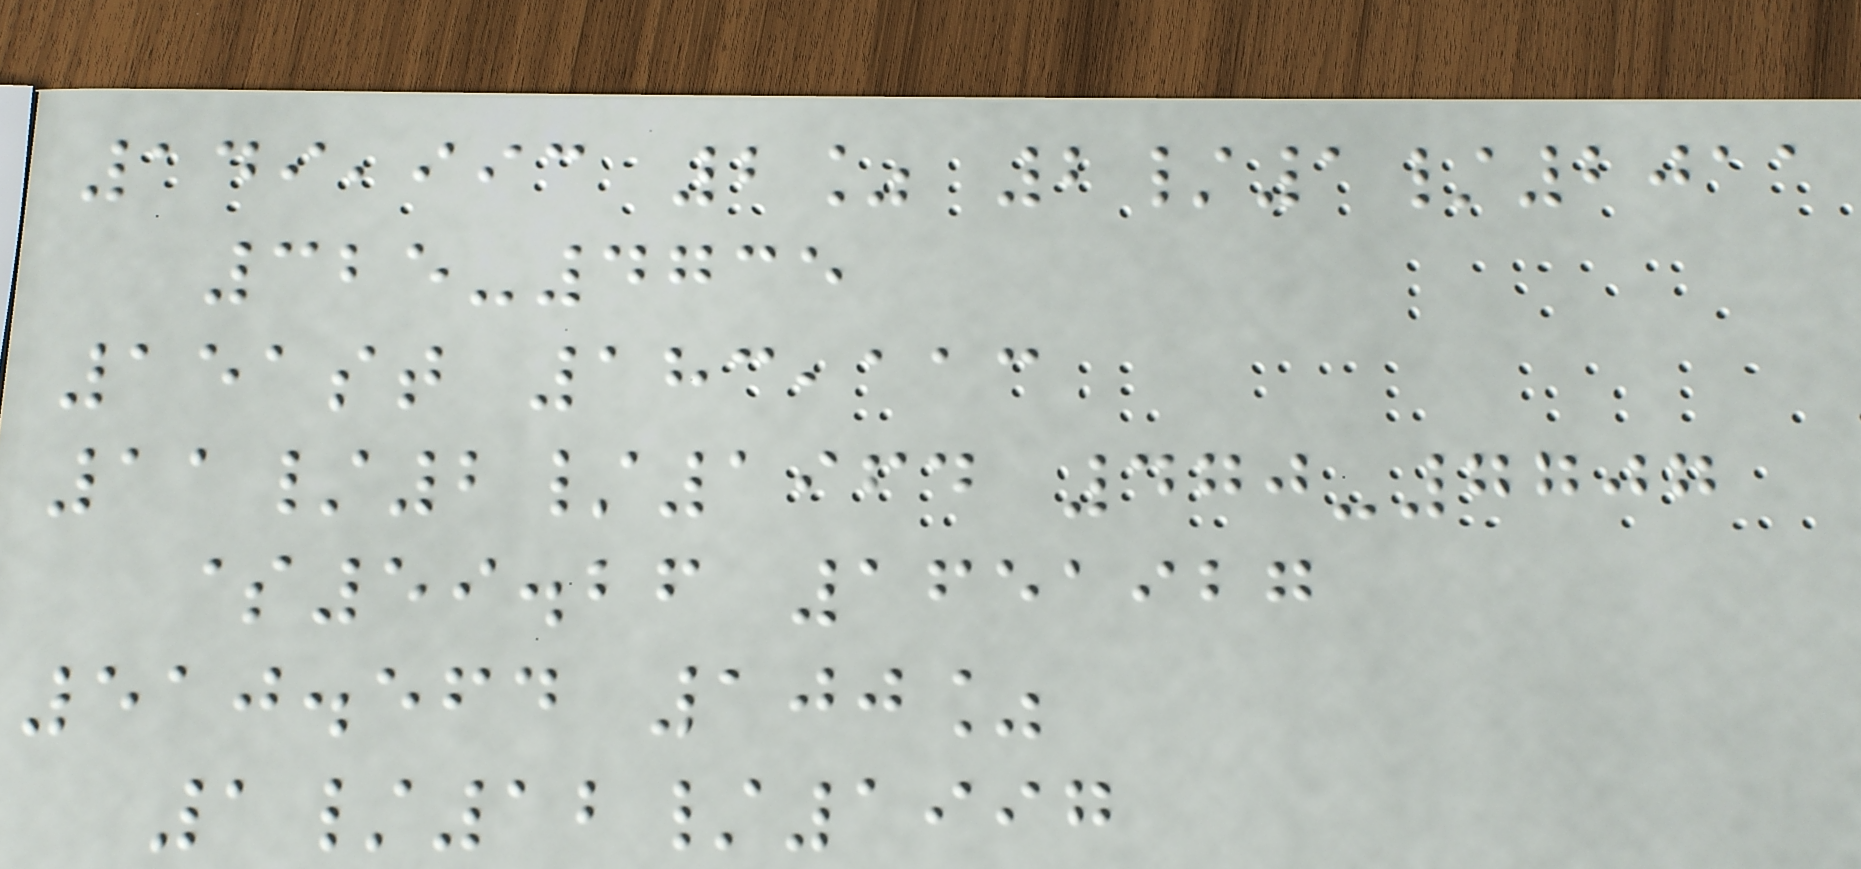149,993 2% 2/1/2011
325-4735
151st 183,113
11/2/1964 470-7707
$59.26 1651927
510.564 100%
1/12/1997
